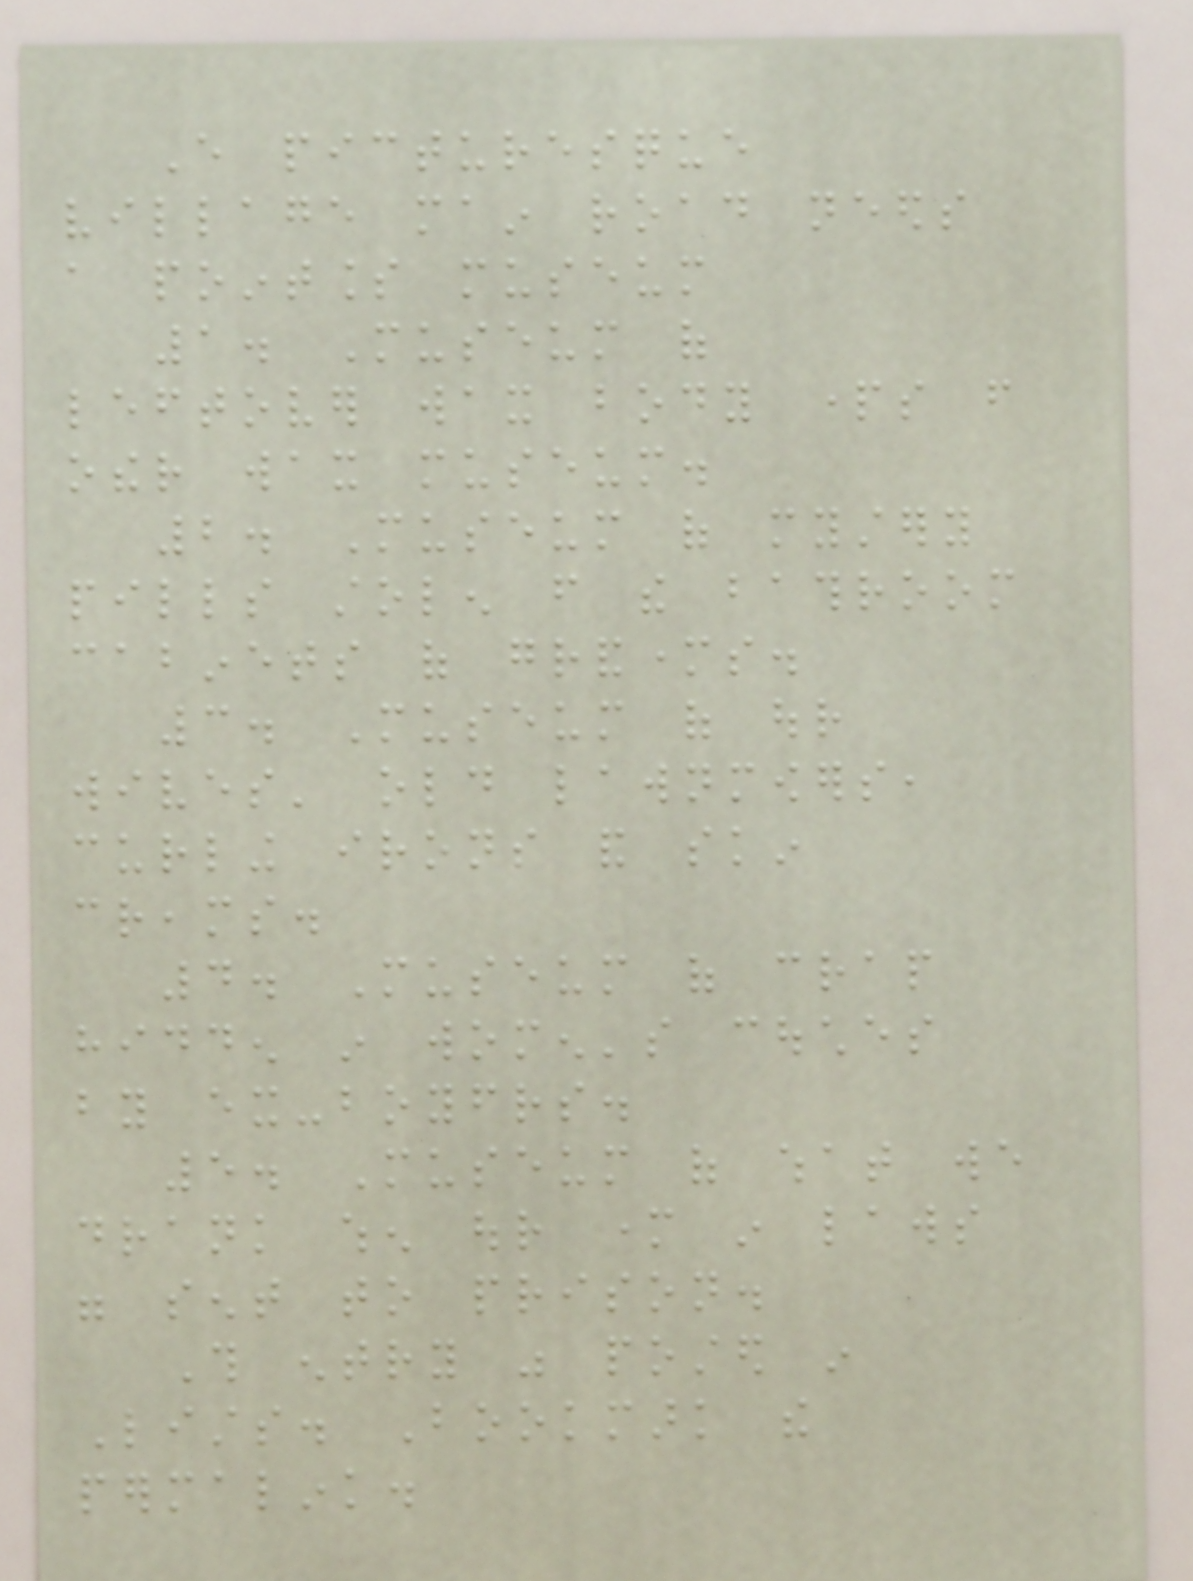Every picturesque
village main road needs
a pointless museum
1. Museum of
leftover wax body parts from
other wax museum.
2. Museum of mystery
pills stolen from the bathroom
cabinets of grandmothers.
3. Museum of our
wives' old lawnmowers,
curling irons and skin
creams.
4. Museum of crap
hidden in women's couches
by ex-boyfriends.
5. Museum of what we
drank when our mother in laws
were sent to prison.
This entry was posted in
Lists. Bookmark the
permalink.
